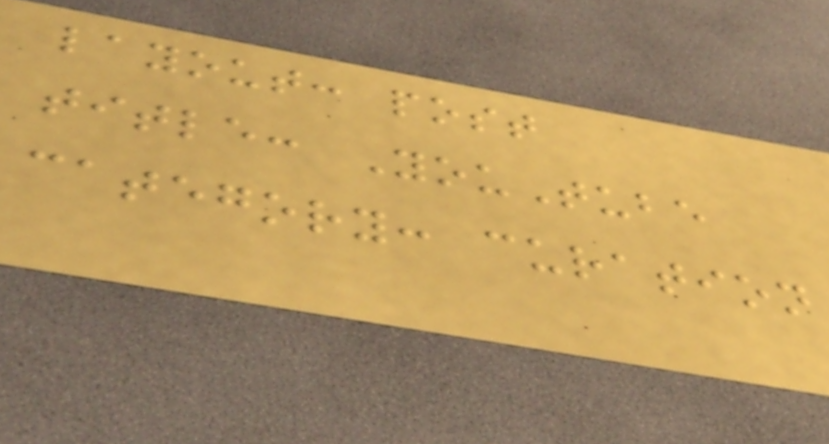layout: post
title: YouTube
category: curation
